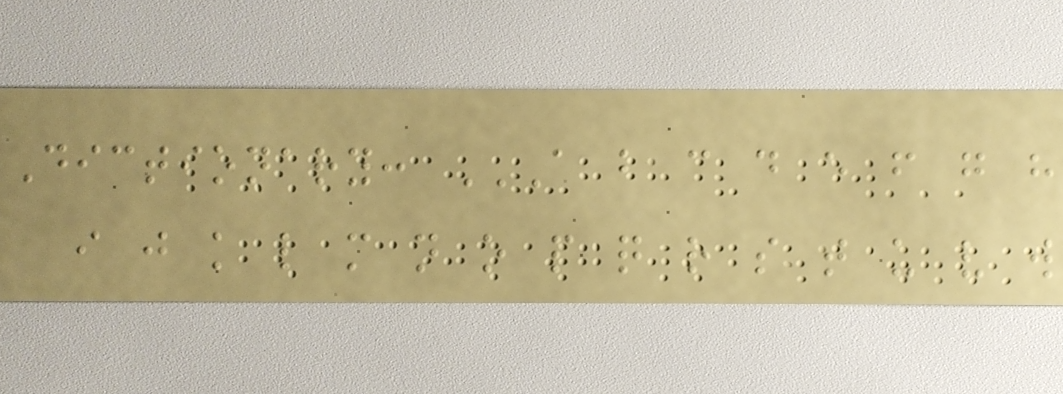Dictionary: A B C D E F G H
I J K L M N O P Q R S T U V W
